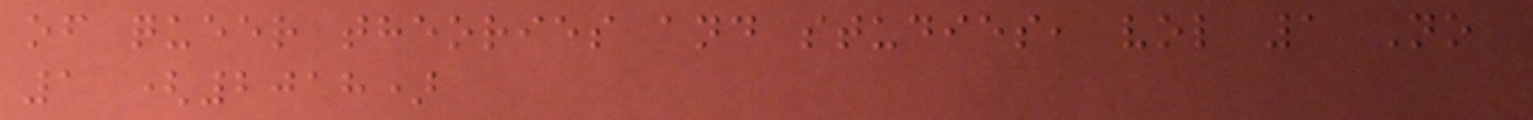of queer theories and studies, vol 1 No
1 (2018)
